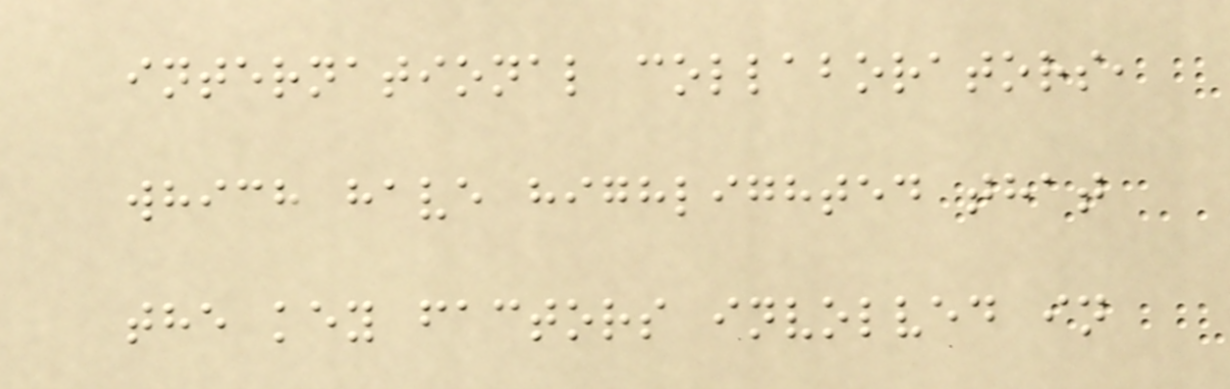international collaborators,
which have highlighted that
the key factors involved in
